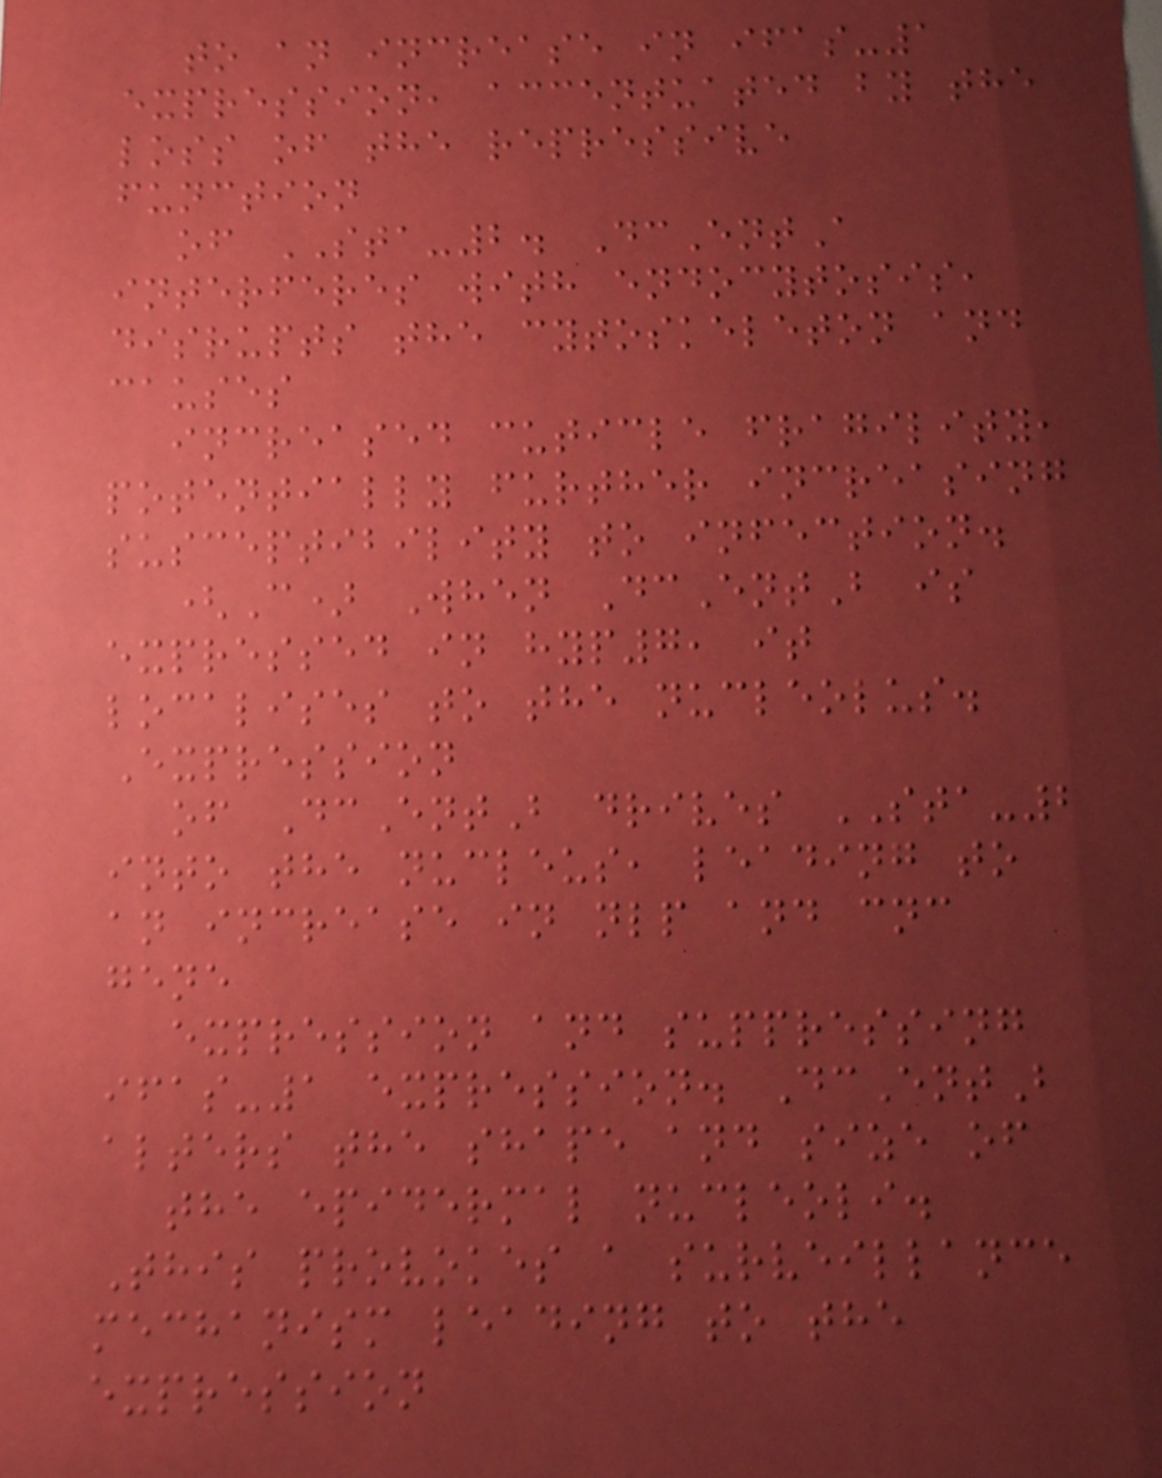to an increase in ifas-1
expression, accentuated by the
loss of the repressive
function
of STA-2. DcEntA
interferes with endocytosis,
disrupts the cytoskeleton and
causes
increased cuticle fragility,
potentially further increasing
susceptibility to infection.
(C) When DcEntB is
expressed in hyp7, it
localises to the nucleolus.
Expression
of DcEntB drives STA-2
into the nucleus, leading to
an increase in nlp and cnc
gene
expression and suppressing
ifas-1 expression. DcEntB
alters the shape and size of
the epidermal nucleoli.
This provokes a surveillance
mechanism leading to the
expression
